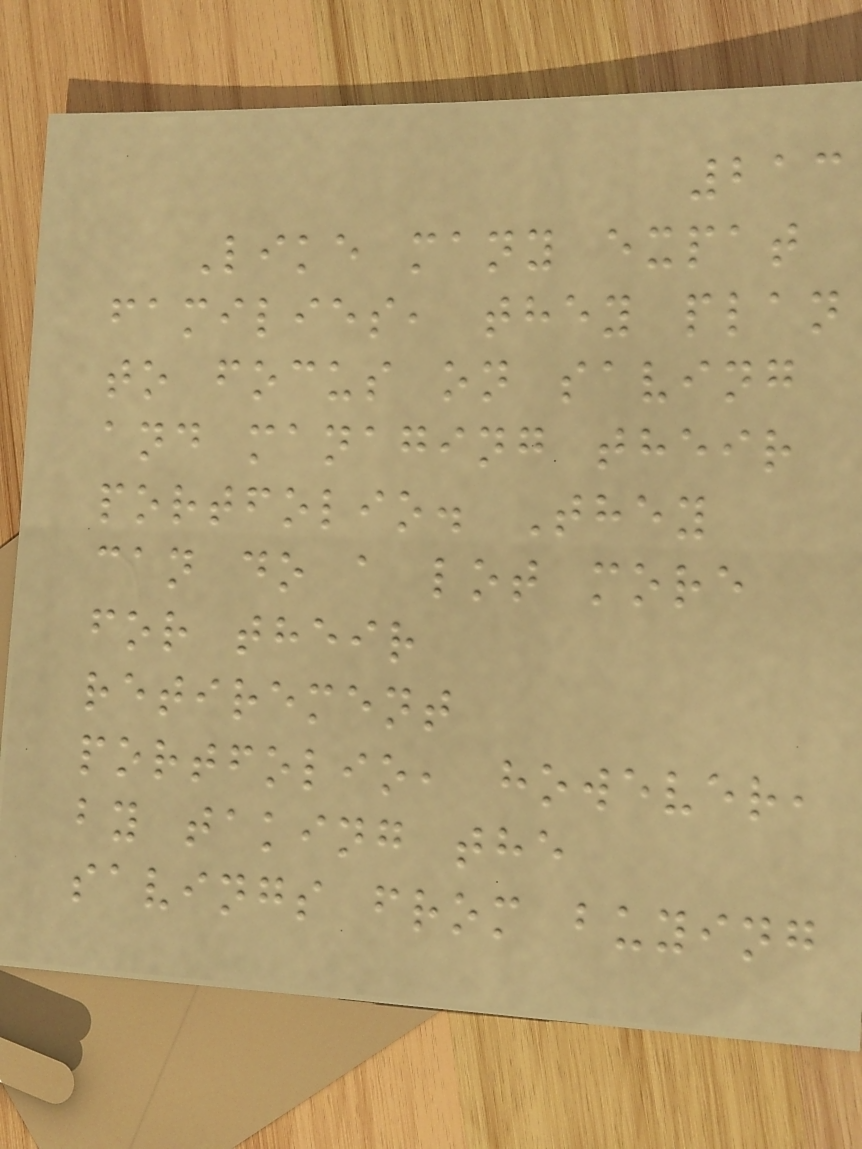213
Like many expat
families, they plan
to focus on saving
and managing their
portfolio. They
can do a lot more
for their
retirement
portfolio, however,
by taking the
savings from buying
